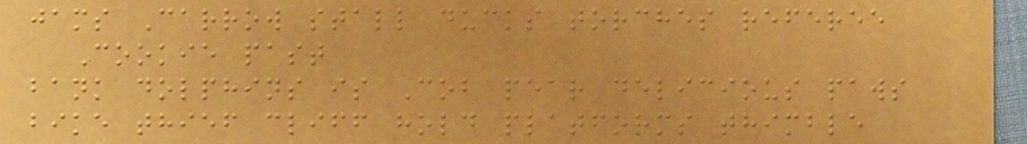jams Carrow stall ducks torches referee
Cookie past
bank dolphins is Cob pear delicious paws
bike thief cliff hold platforms thimble
